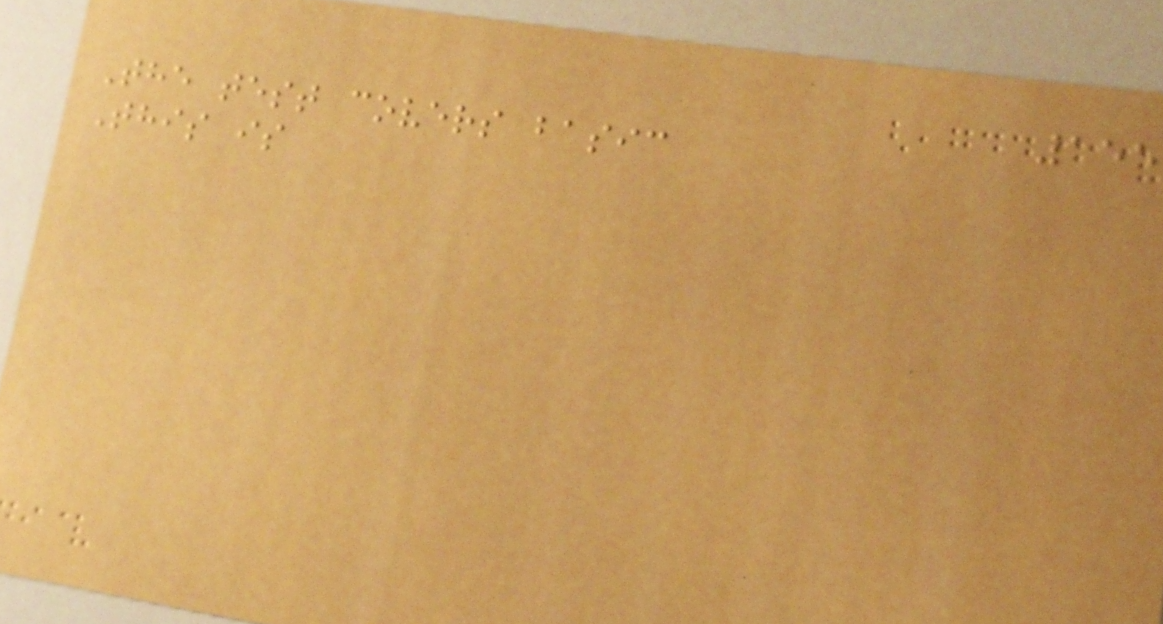155
The test covers basic
This is
